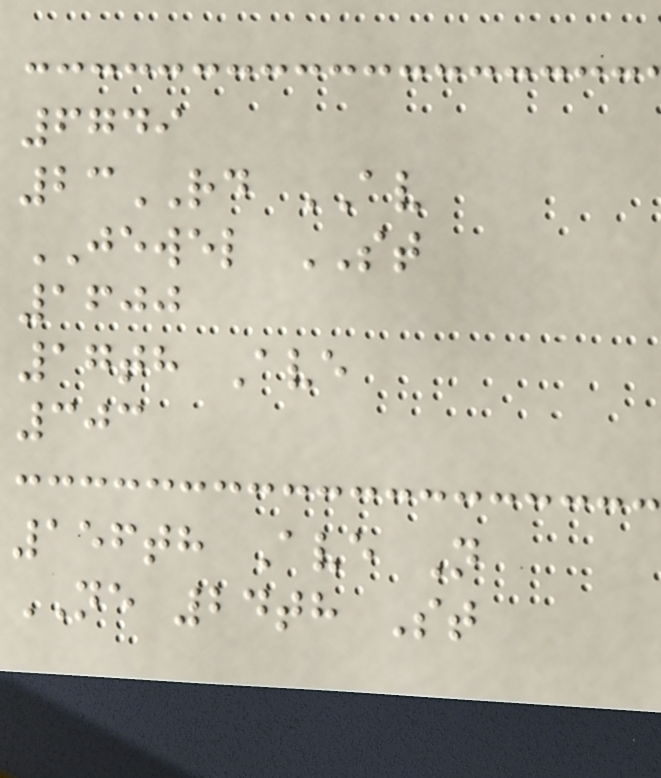6749
23RD AV
JEWEL ST
1600
17th Ave
303
156th Ave N
NE 24th St
